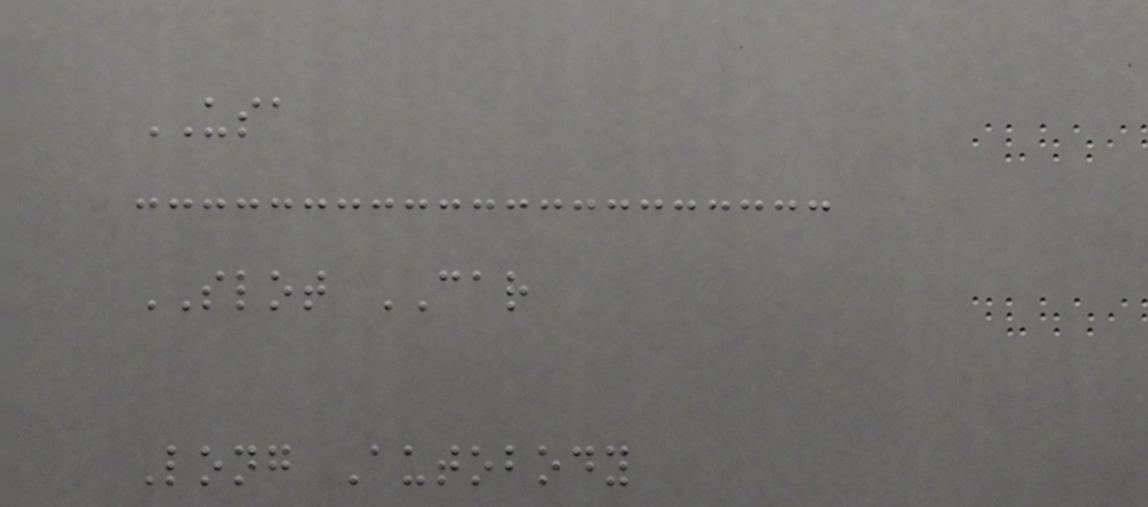USA
SLOT CAR
Long Autobody
